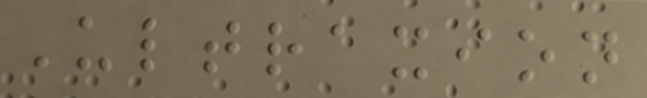Ultraxion
